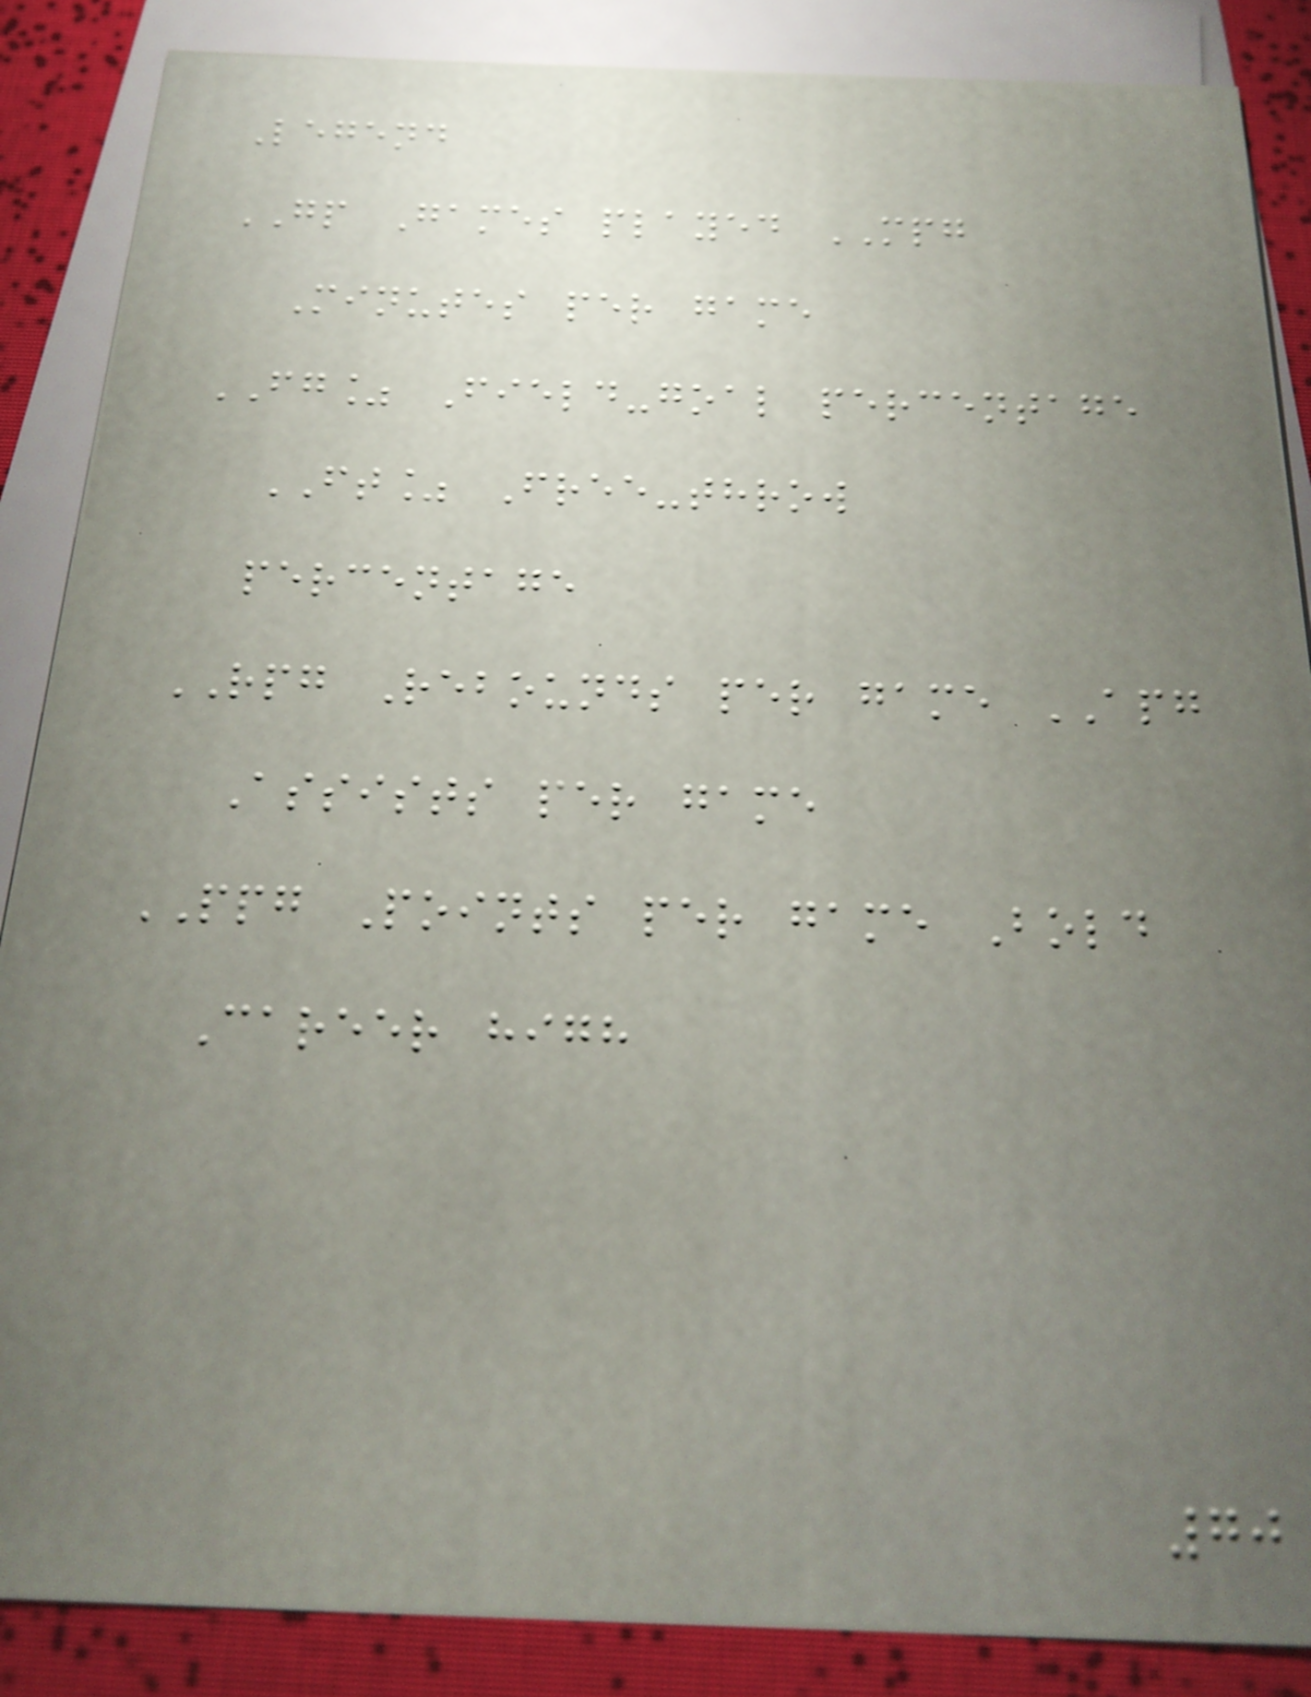Legend
GP Games played MPG
Minutes per game
FG% Field-goal percentage
FT% Free-throw
percentage
RPG Rebounds per game APG
Assists per game
PPG Points per game Bold
Career high
70
